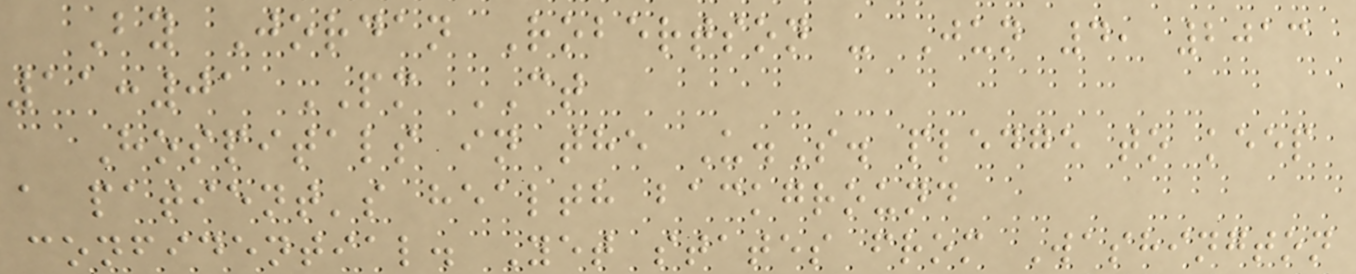By Jordan Robertson - Jun 4, 2013
11:01 PM CT
Hospitals in the U.S. pledge to keep
a patient's health background
confidential. Yet states from Washington
